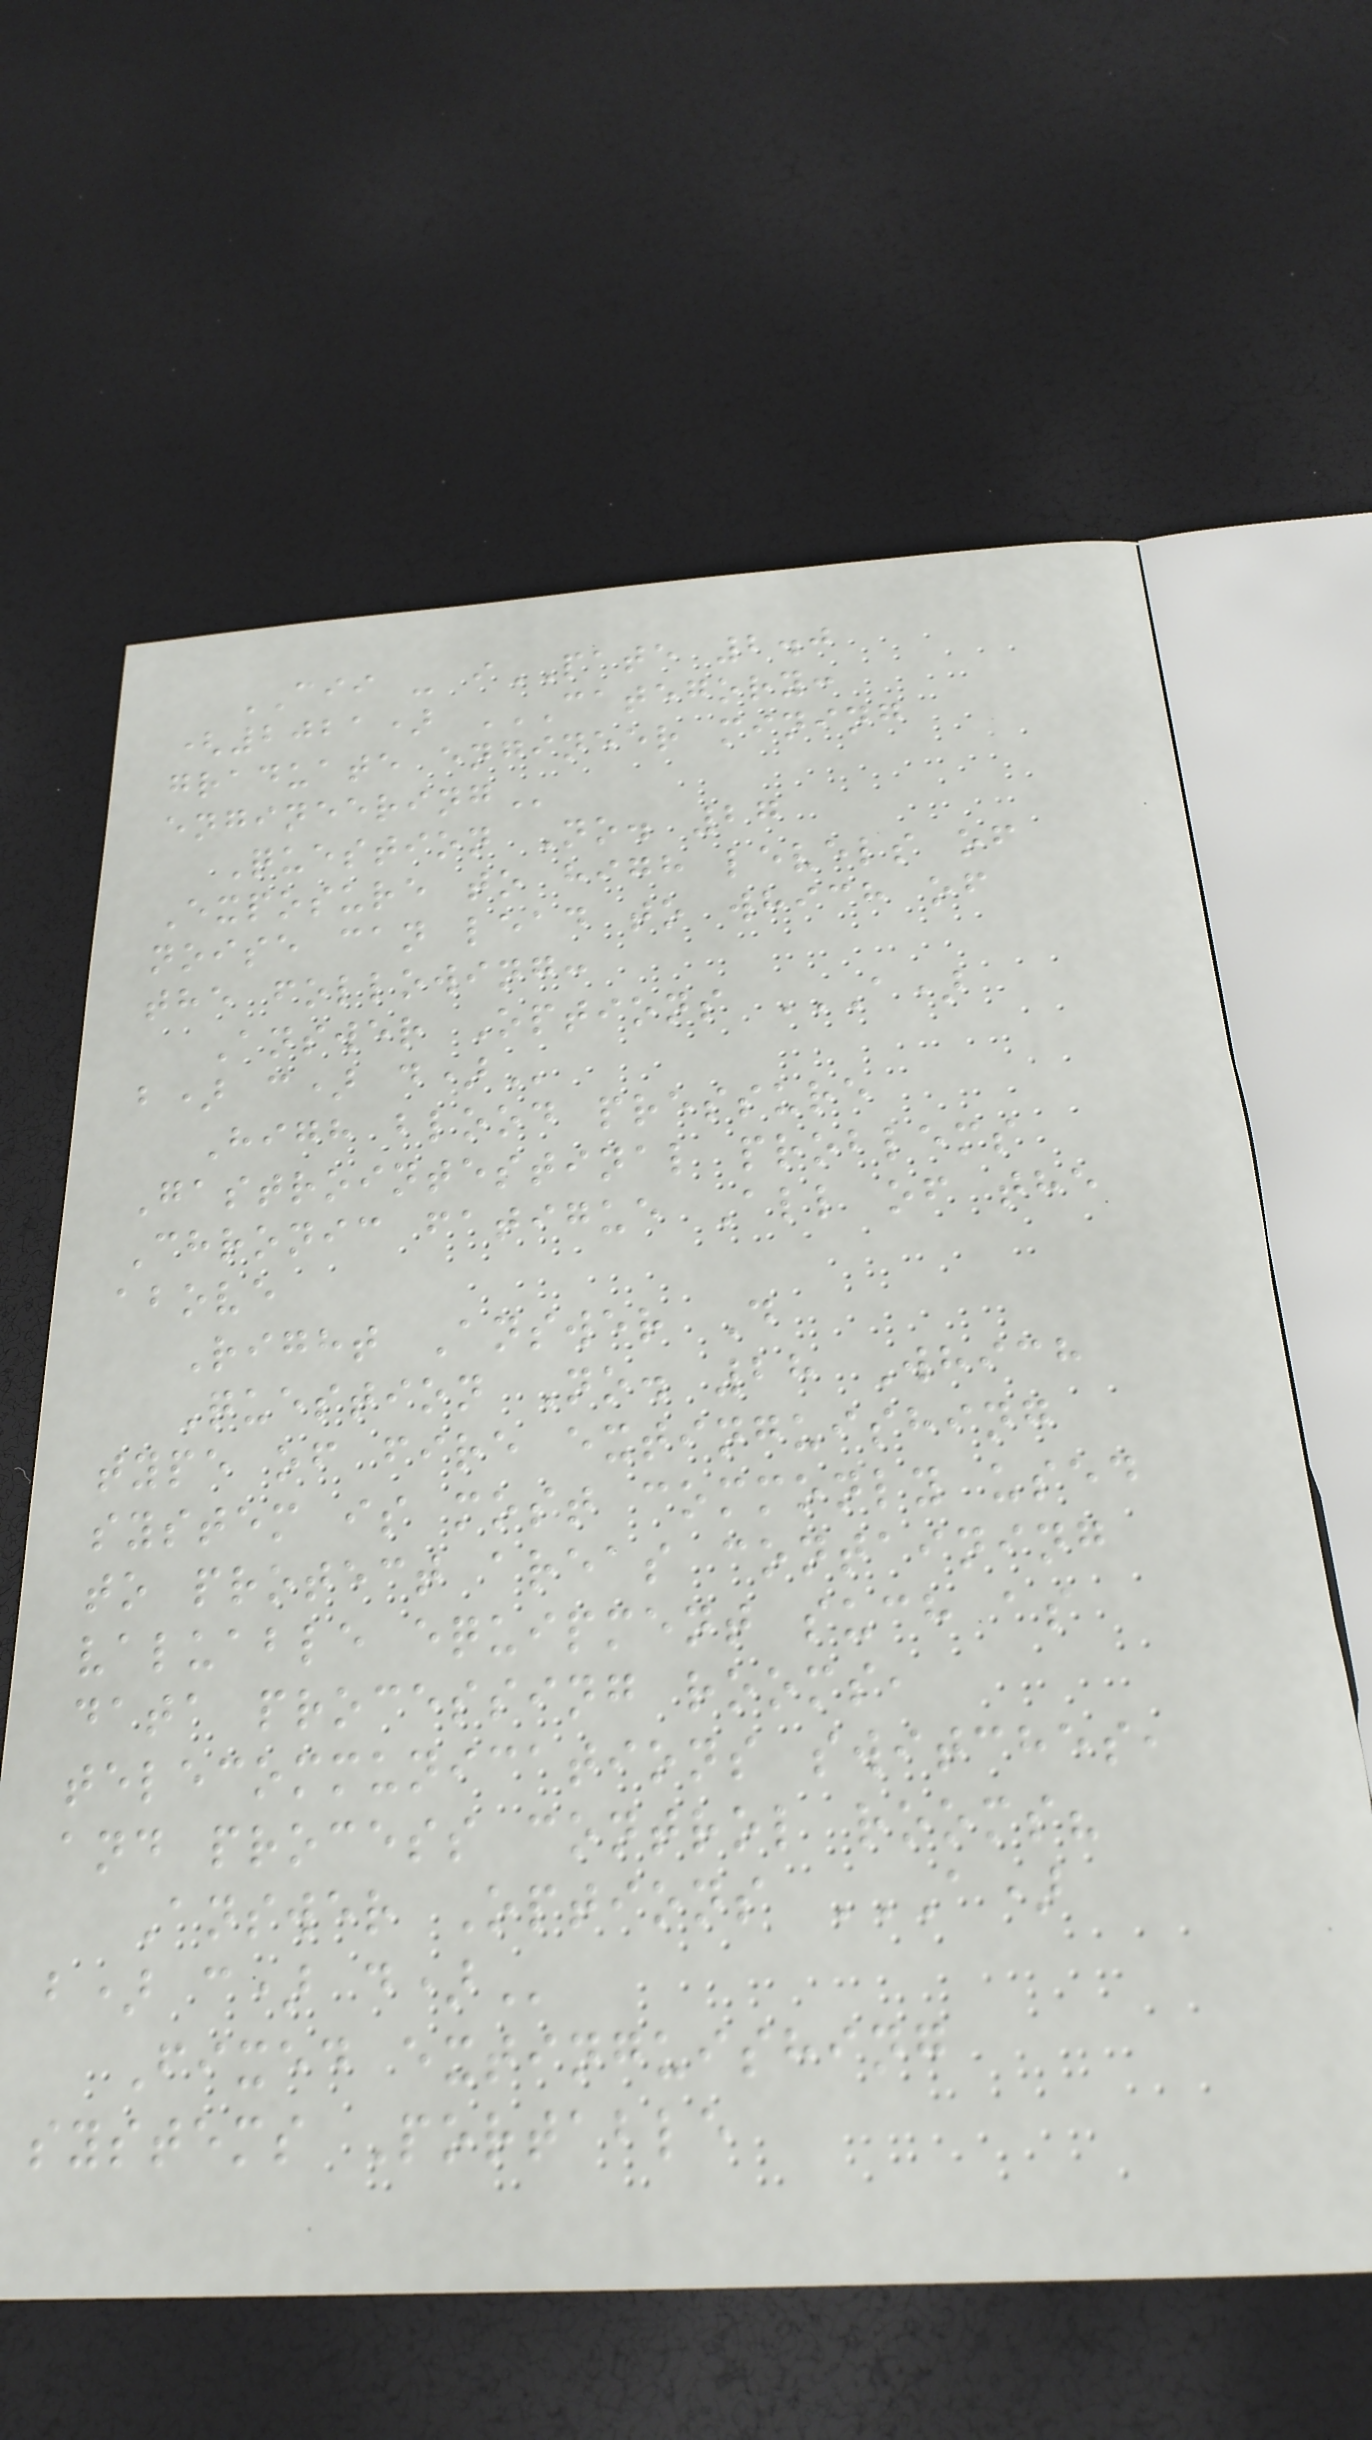CII - iPATE 2.0
(2021) CATEGORY:
GRADUATE ENGINEER MINING
ENGINEERING
Question No. 27
Exposure to high levels of
noise can lead to which of
the following:
Answer Options A)
B) C) D)
High blood pressure
Gastrointestinal problems
Chronic fatigue All of the
above
Right Answer D
Question No. 28 Which
type of fire extinguishing
system is most commonly used
to protect areas containing
valuable equipment such as
data processing rooms,
telecommunications switches,
and process control rooms?
Answer Options A)
B) C) D)
Fixed extinguishing
systems Portable
